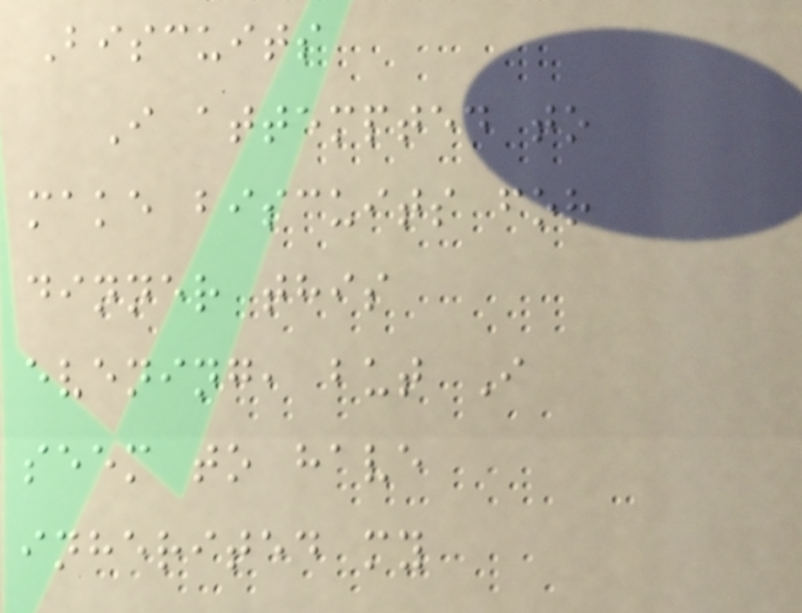Biscuits
I attempted to
make biscuits for
dinner this
evening, but I
seem to have
inherited my
